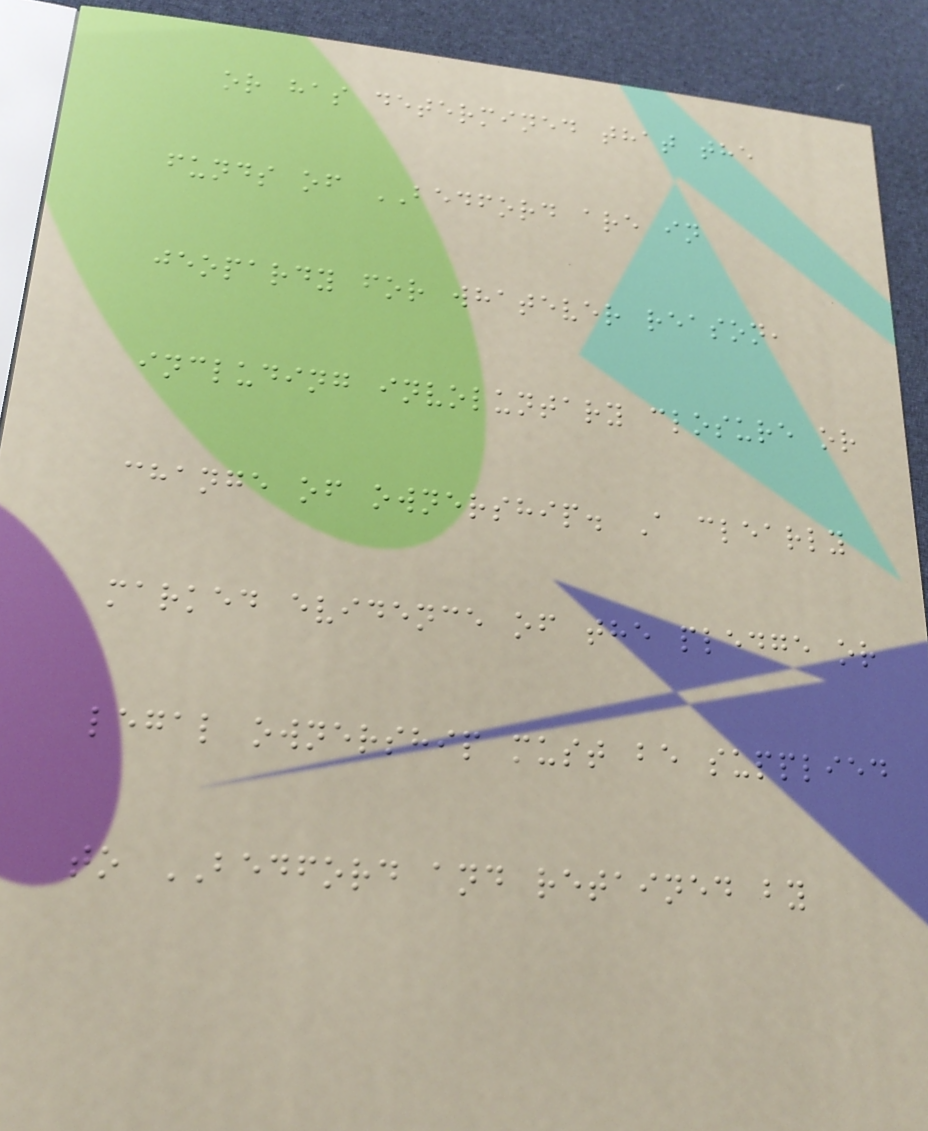or has determined that the
funds of BEDFORD are in
jeopardy for whatever reason,
including involuntary closure or
change of ownership. A clearly
marked evidence of the pledge or
legal ownership must be supplied
to BEDFORD and retained by
